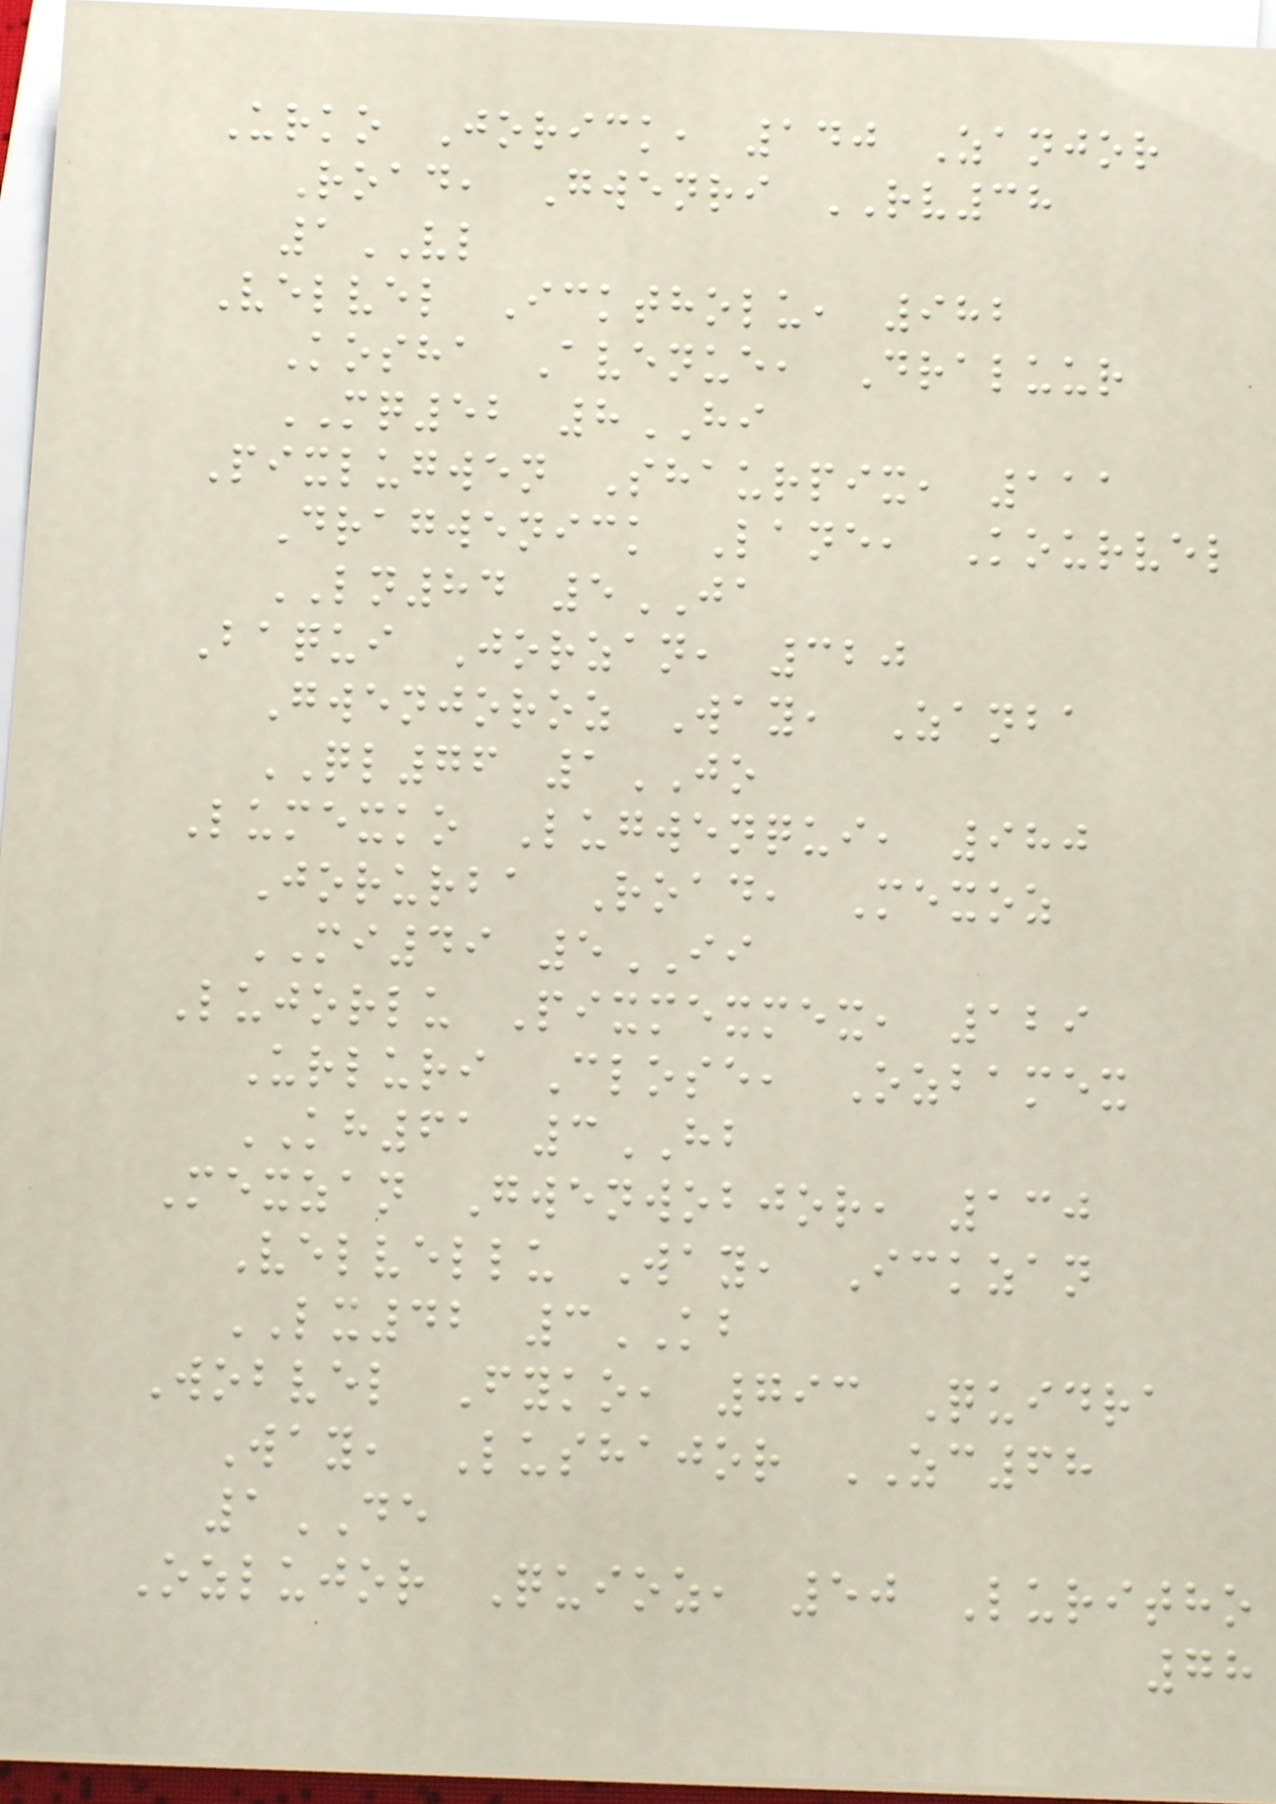Urko Jorick, 140 Zanjor
Road, Gwenri RV38
1VL
Velvel Icktholu, 982
Kosha Avenue, Draluur
MQ52 8HI
Pixlugwen Shaurpix, 111
Dragwenick Lane, Kourvel
LN84 5JA
Baqui Jorzan, 320
Gwenjoroz Way, Zanba
QL76 1JO
Lumexko Lugwenqui, 980
Jorurba Road, Mexoz
MI49 5II
Lujorlu Pixmexmex, 129
Urluri Close, Ozbamex
KH61 3HB
Mexzan Gwenwobjor, 130
Velvellu Way, Ickzan
LX42 3KB
Wobvel Fyko, 793 Quidra
Way, Lushajor ZC68
1DE
Ozlujor Quioz, 50 Luritho
78
